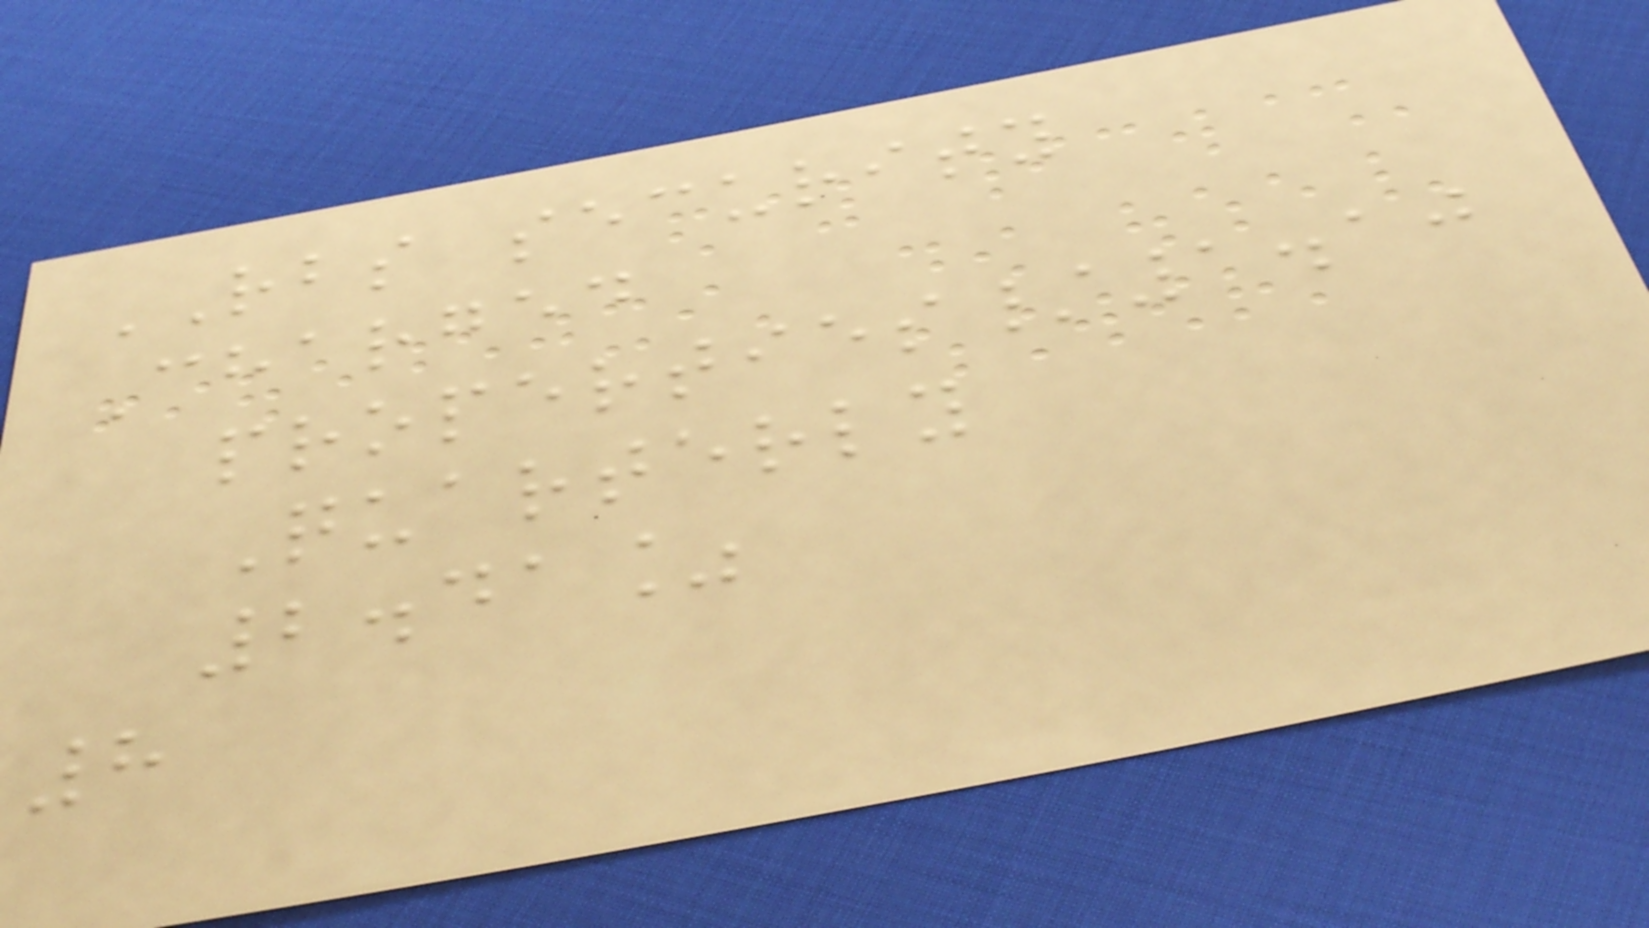RBS security
Charged
properties/1.10
Quarterly
2.41%
8
